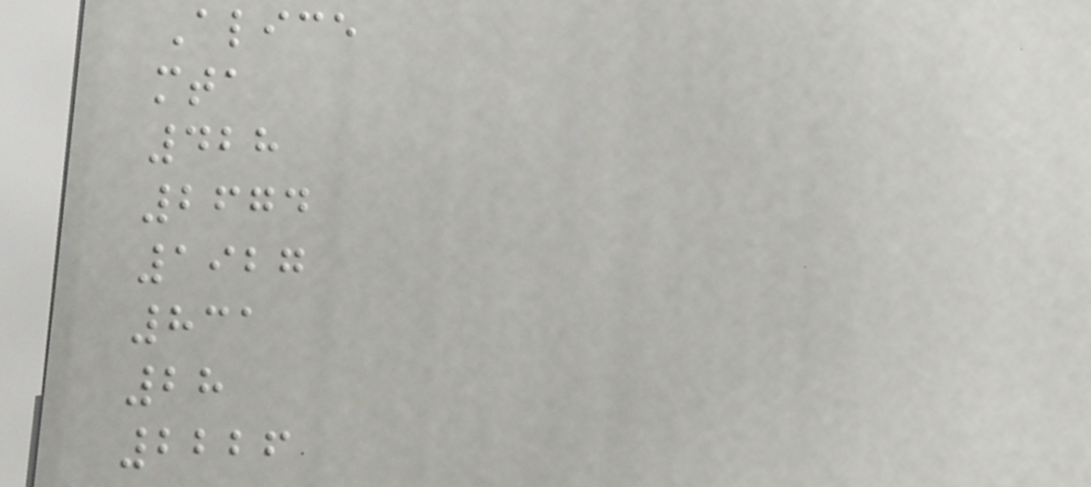Alice
mta
428
2674
1927
831
28
2226
